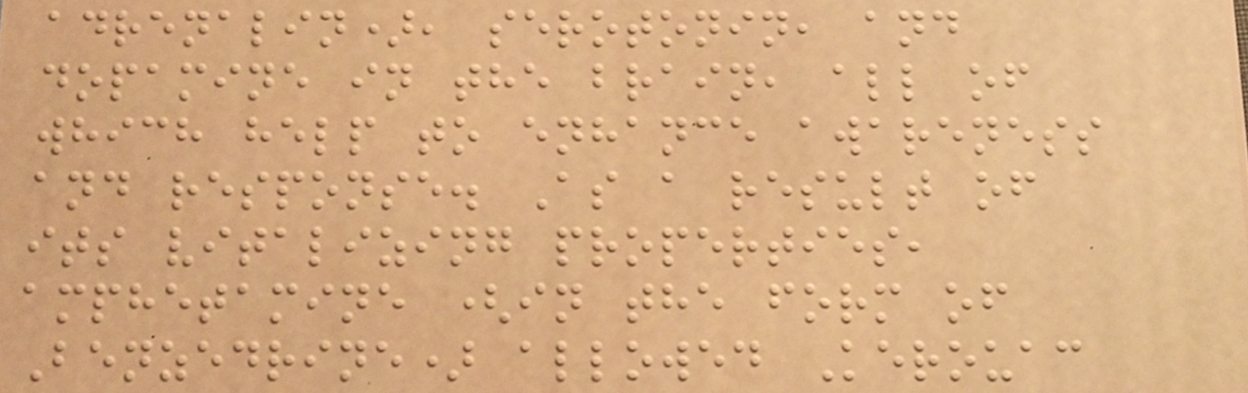adrenalin), serotonin, and
dopamine in the brain, all of
which help to enhance awareness
and response. As a result of
its vitalizing properties,
amphetamine (in the form of
Benzedrine) allowed Kerouac
